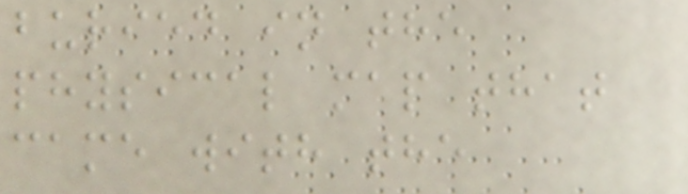buried in the
physical map that
came with the
